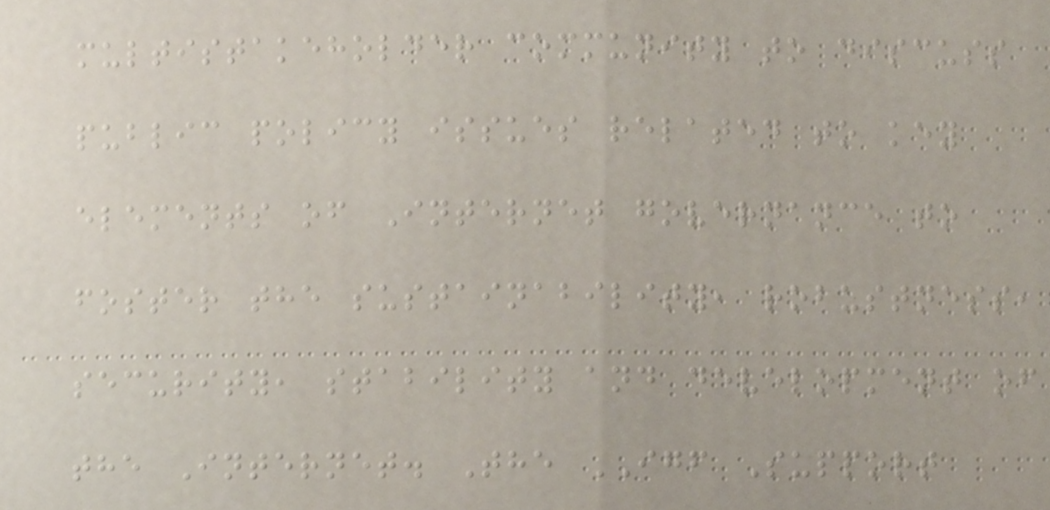multistakeholder community to discuss
public policy issues related to key
elements of Internet governance to
foster the sustainability, robustness,
security, stability and development of
the Internet. The IGF Support
